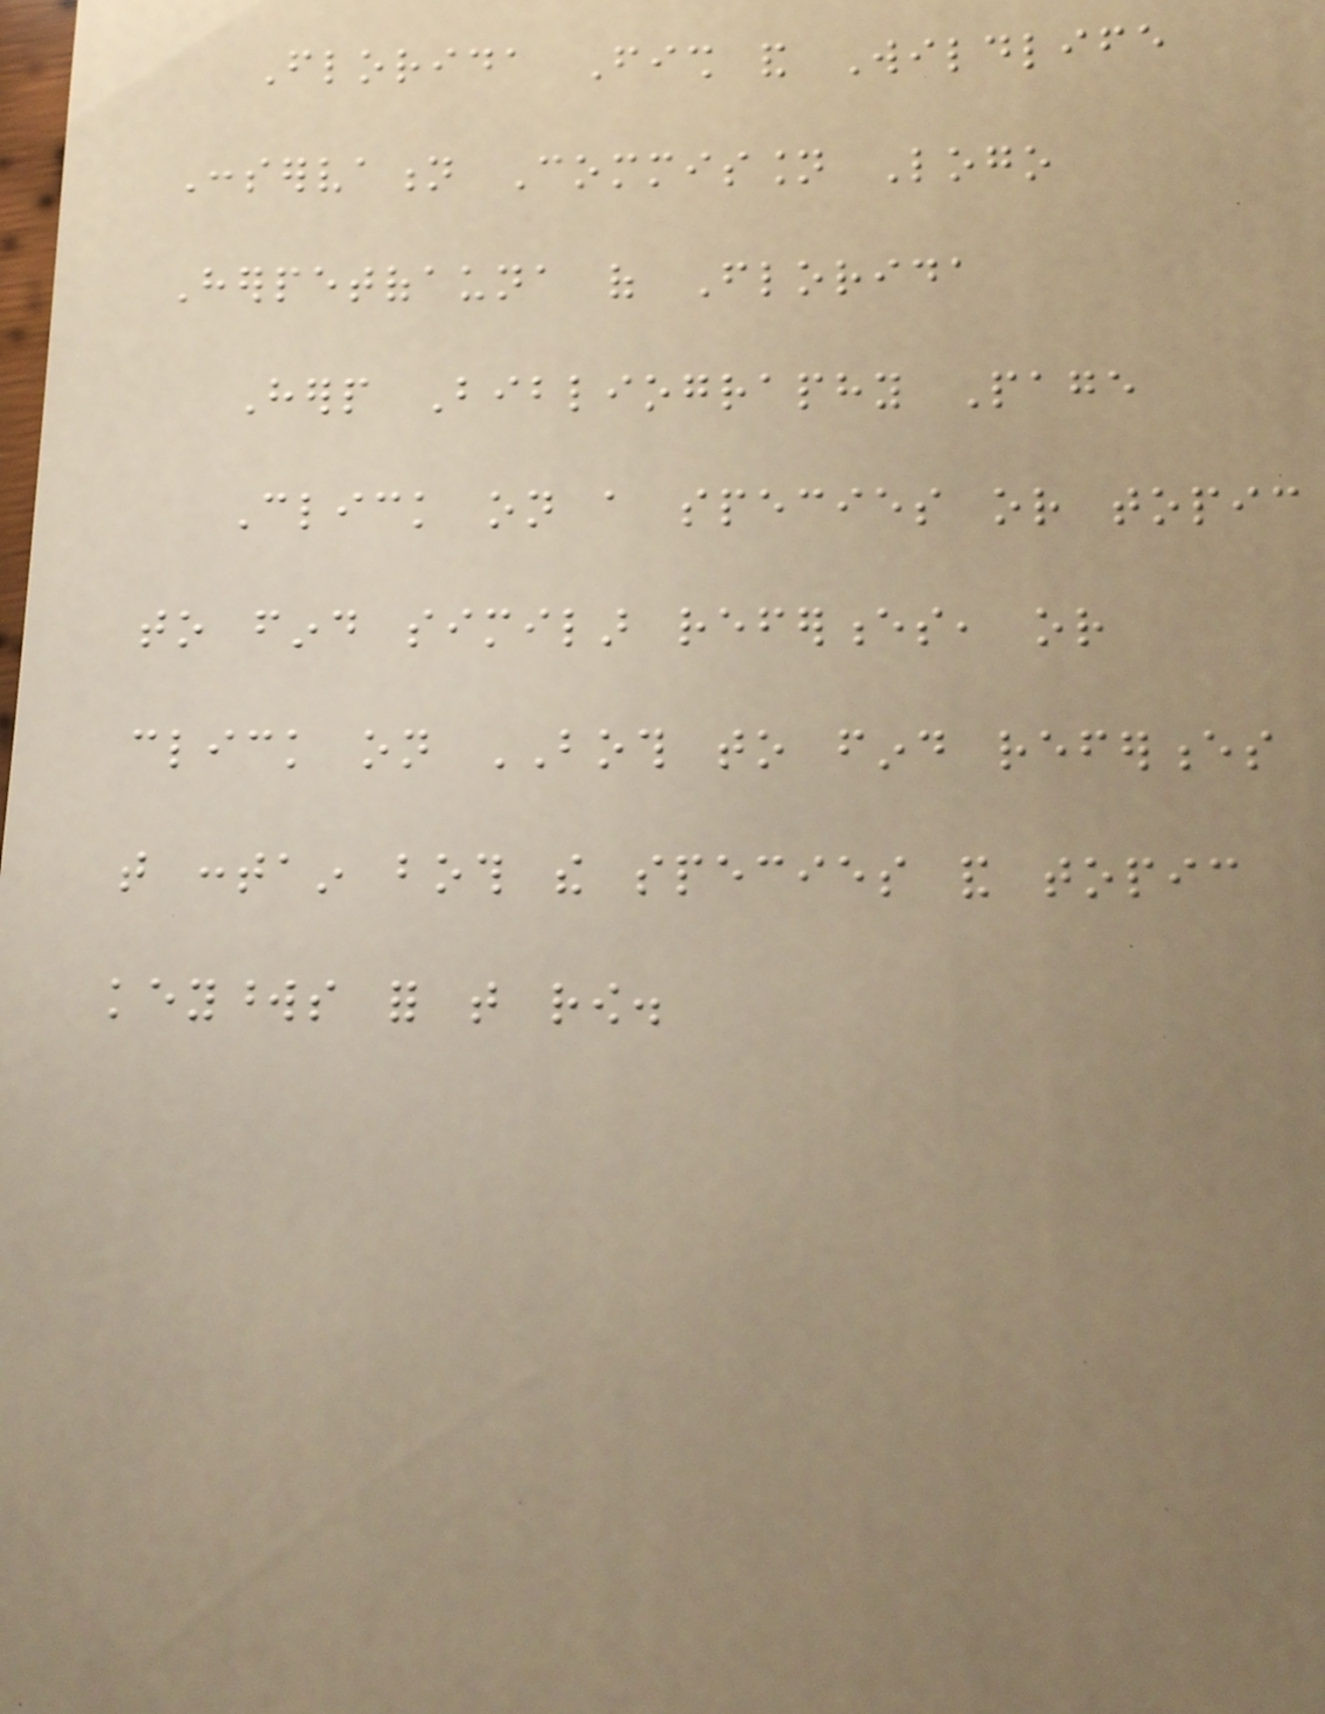Florida Fish and Wildlife
Conservation Commission Logo
Herpetofauna of Florida
Herp Bibliography Page
Click on a species or topic
to find similar references, or
click on BOTH to find references
that contain both the species and topic
keywords for that row.
